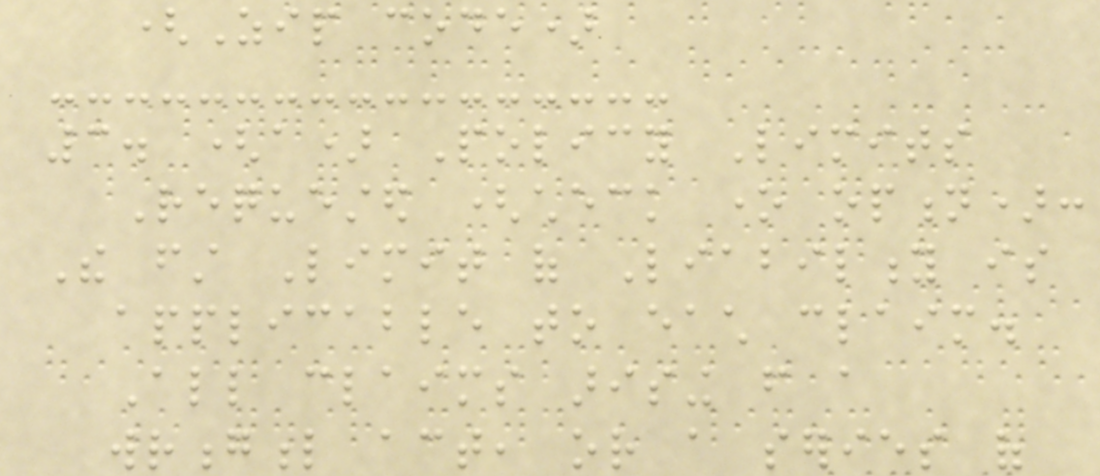(Zip code)
3. (a) Policy Limits
Requested (check one option):
The first Limit of Liability is
applicable to each claim.
All claims arising from a
wrongful act, or a series of
